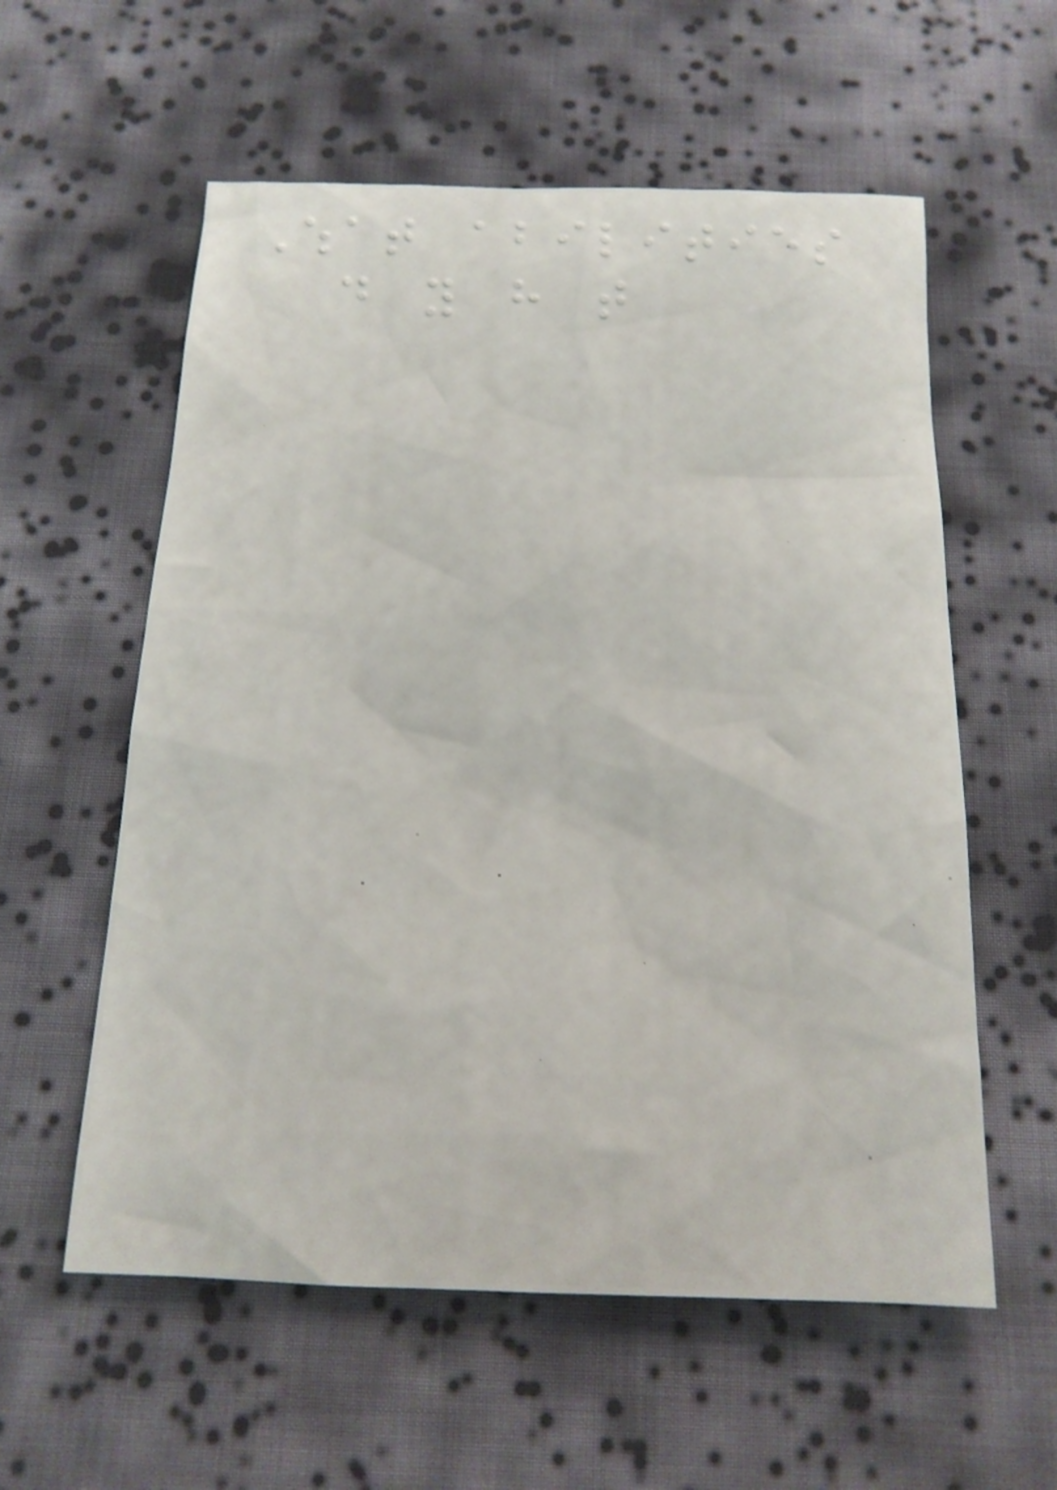What abilities
do you have that
